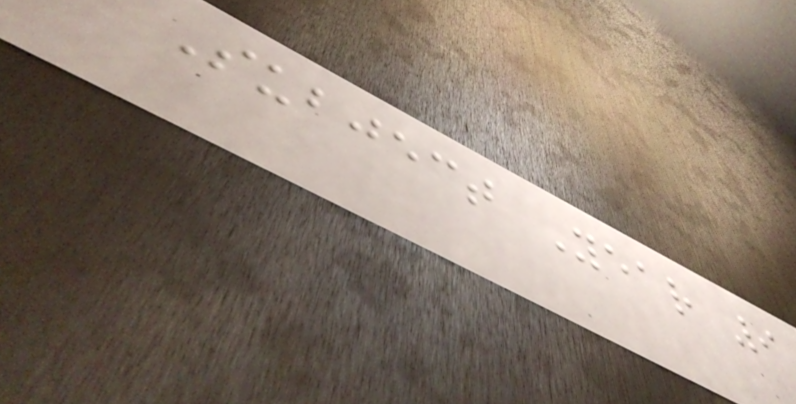Subject Year 9
